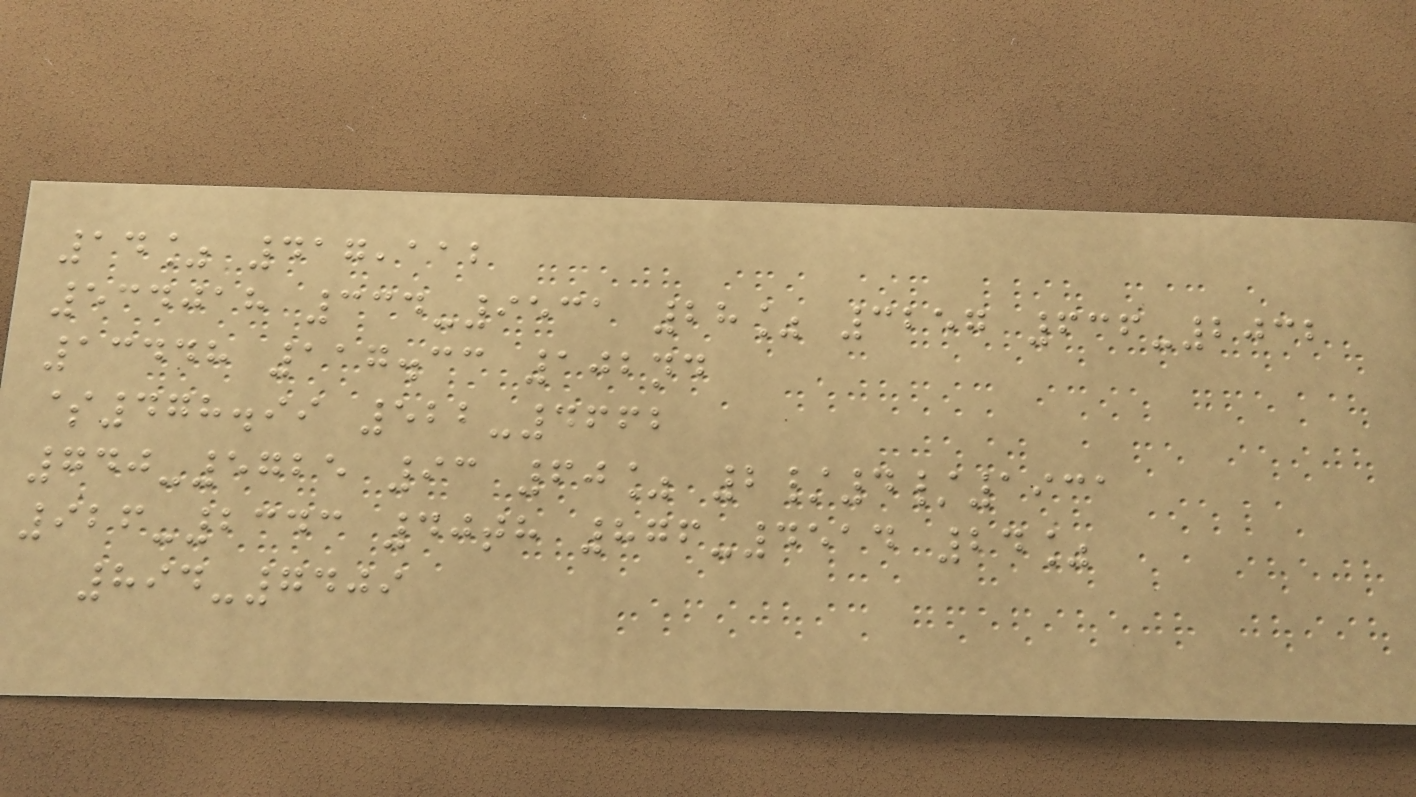14% 417,112
534018 334-9531 28% 3257 636-2032
13448 117.33 102nd
$478.99 522-4662
740-5725 93 60% 2/4/1931
926-2343 40th 876-4514 24%
894-7409
